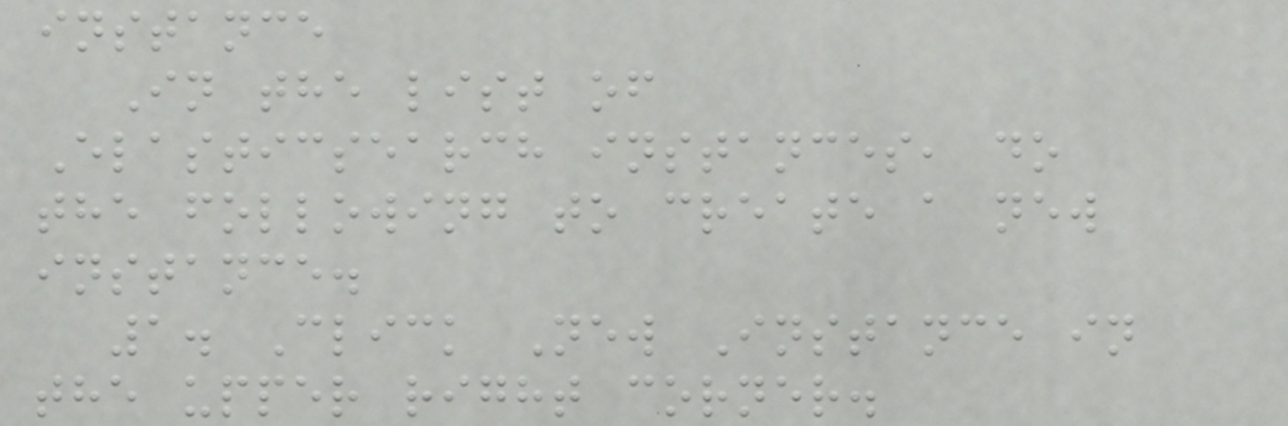instance
In the list of
Elasticsearch instances, do
the following to create a new
instance.
1. Click New Instance in
the upper right corner.
